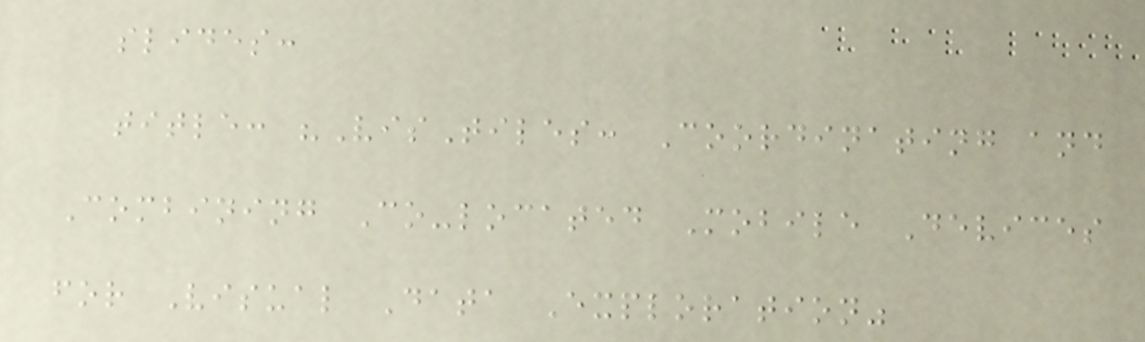slides:
title: "VisTiles: Coordinating and
Combining Co-located Mobile Devices
for Visual Data Exploration"
